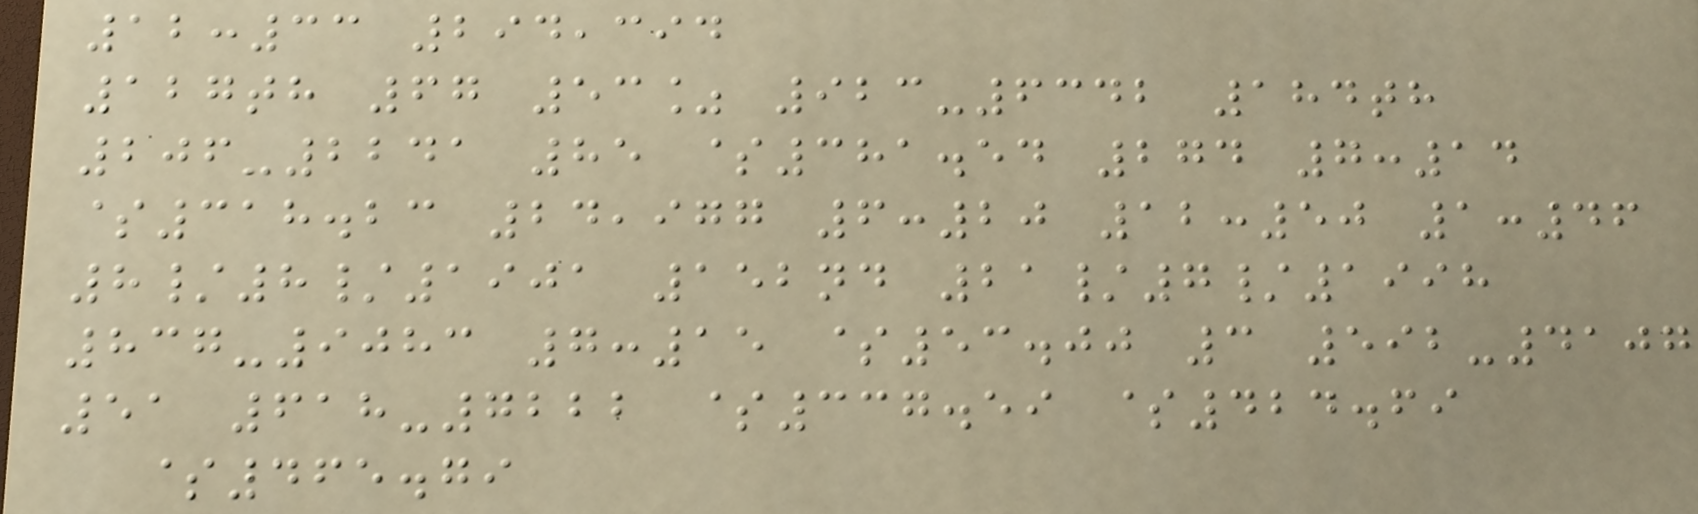12:33 294,394
127th 67 53% 923-6342 184th
206-2241 85 $381.54 274 7:14
$318.23 24,977 6:20 12:50 1:46
8/8/1901 152nd 21/7/1998
837-9083 7:15 $53.00 3 592-4107
51 618-7222 $337.59 $424.69
$465.79
